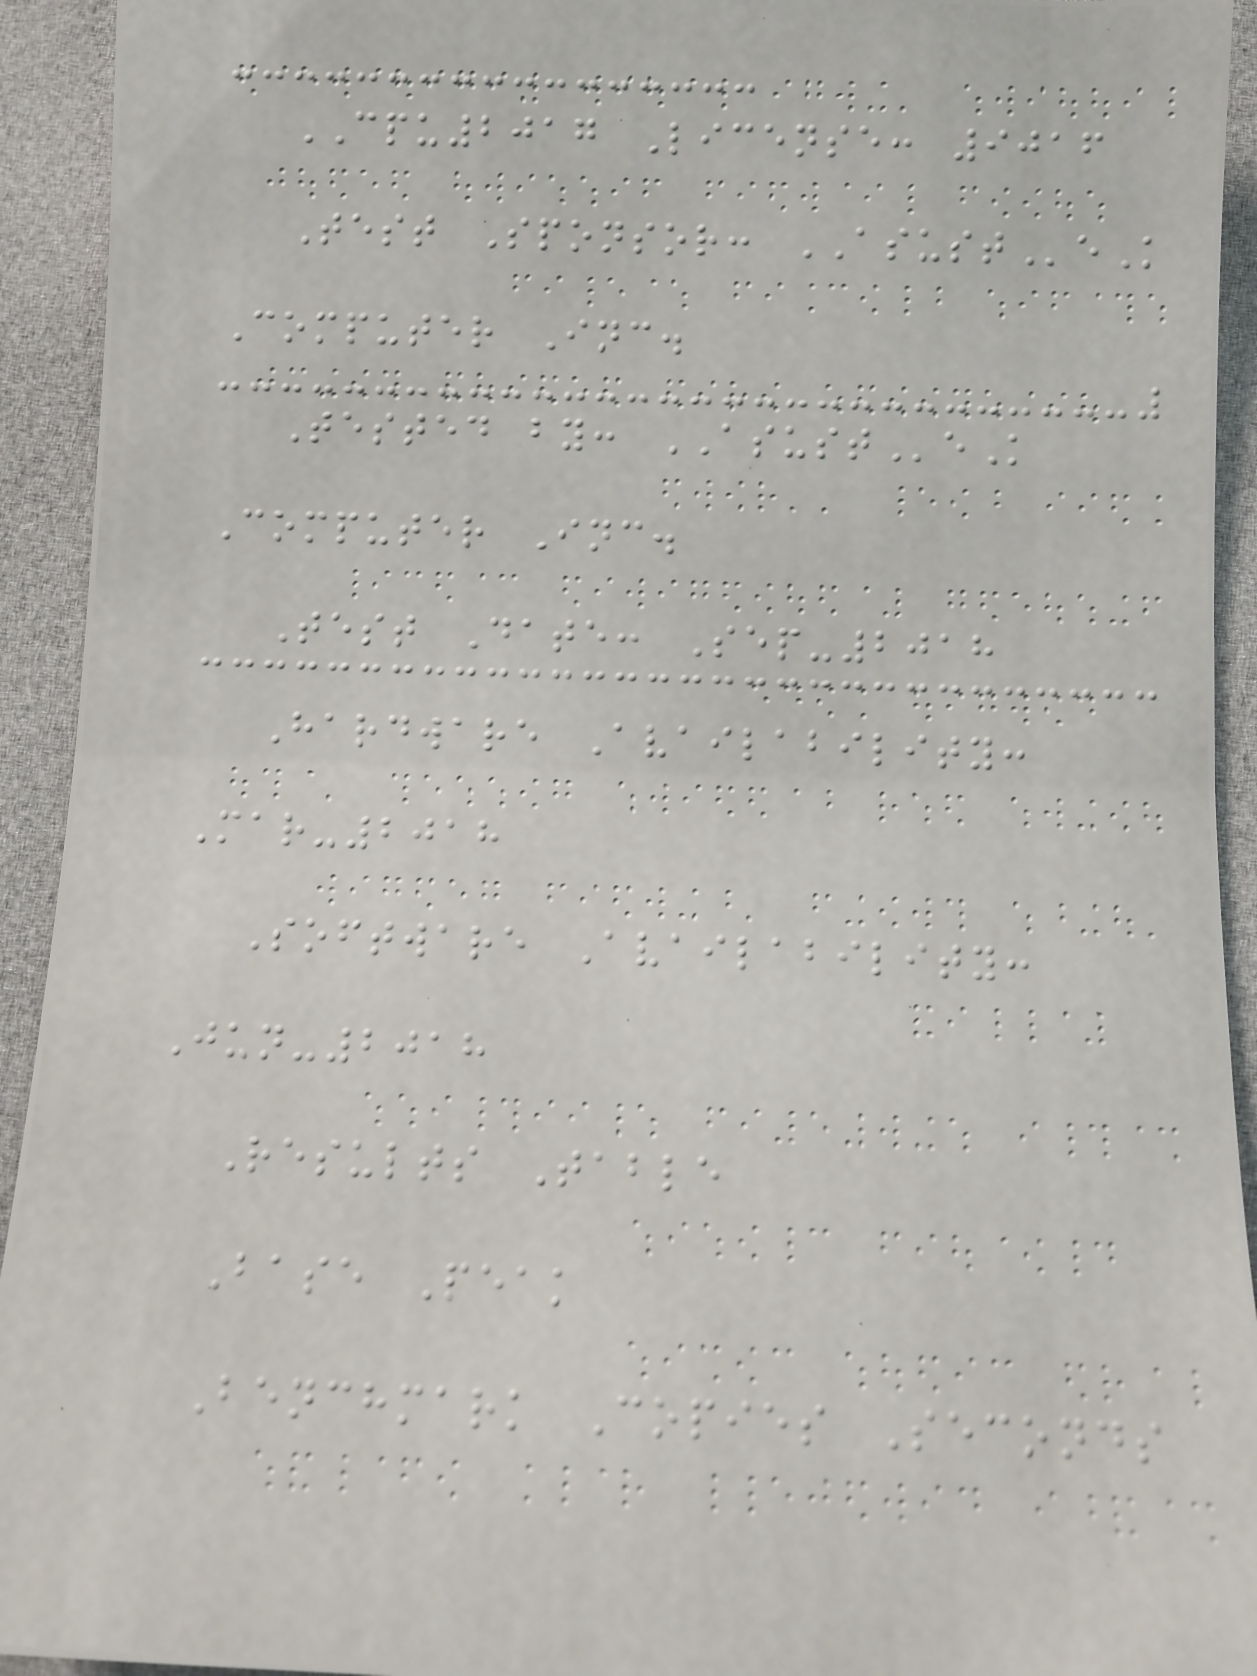CPU2017 License: 9016
Test Sponsor: ASUSTeK
Computer Inc.
Tested by: ASUSTeK
Computer Inc.
Test Date: Sep-2018
Hardware Availability:
Mar-2018
Software Availability:
Jun-2018
Results Table
Base Peak
Benchmark Copies Seconds
